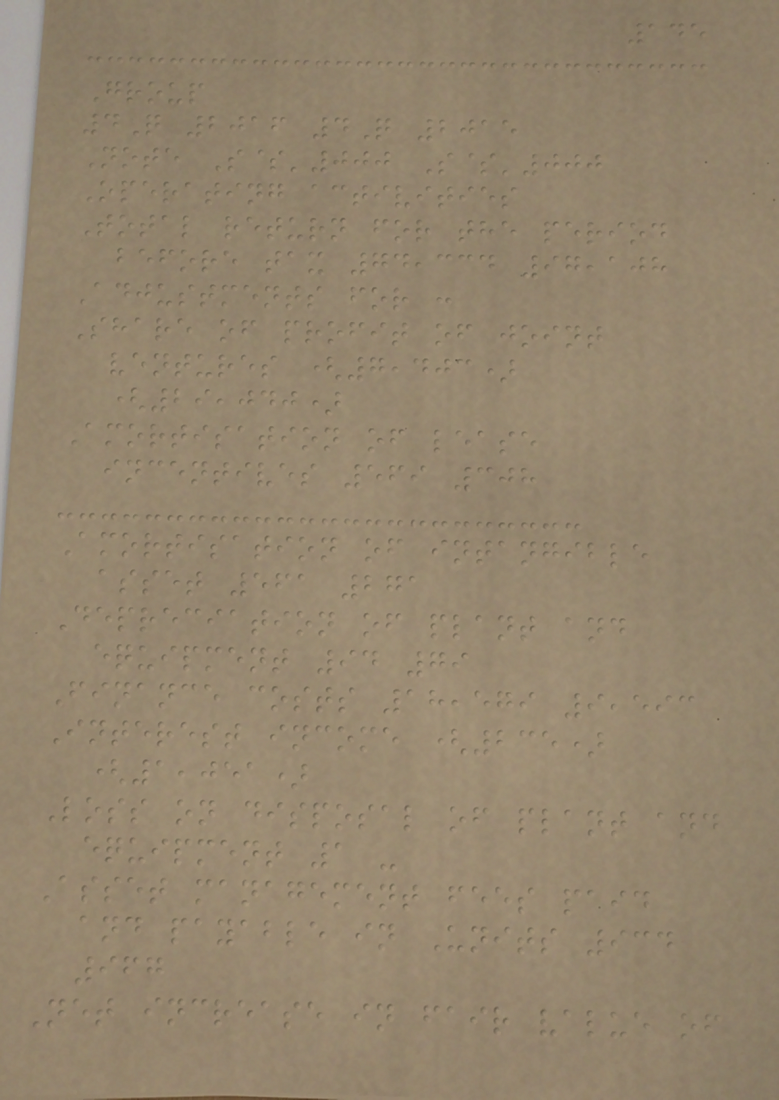145
Group
4Q 2016 4Q 2015
Note S$'000 S$'000
Operating activities
Total return for the period
before tax 74,334 97,108
Adjustments for :
Share of profit of joint
ventures (7,403)
(29,040)
Amortisation of lease
incentives 569 308
Amortisation of intangible
asset 561 271
Depreciation of plant and
equipment 94 79
Finance costs 18,579 9,593
Interest income (235)
(1,051)
Loss on disposal of plant and
equipment 1 -
Asset management fees paid
and payable in Units 934
967
Net increase in fair value of
